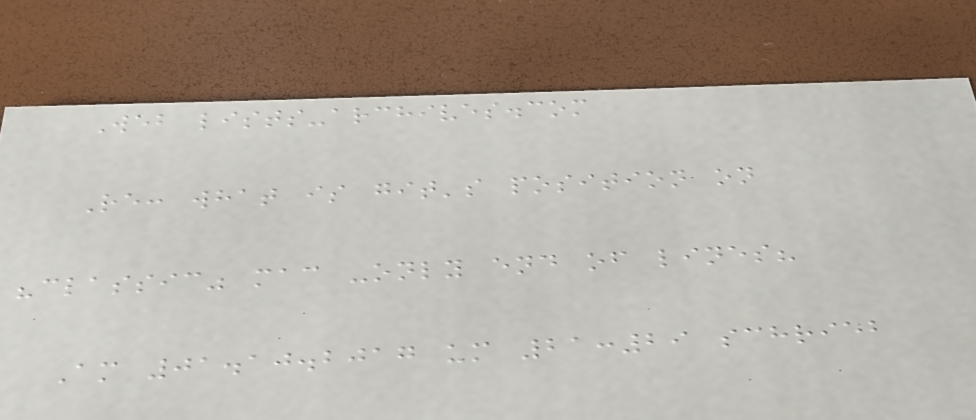Web lists-archives.com
Re: what is git's position on
"classic" mac -only end of lines?
Am 01.10.2017 um 21:29 schrieb
